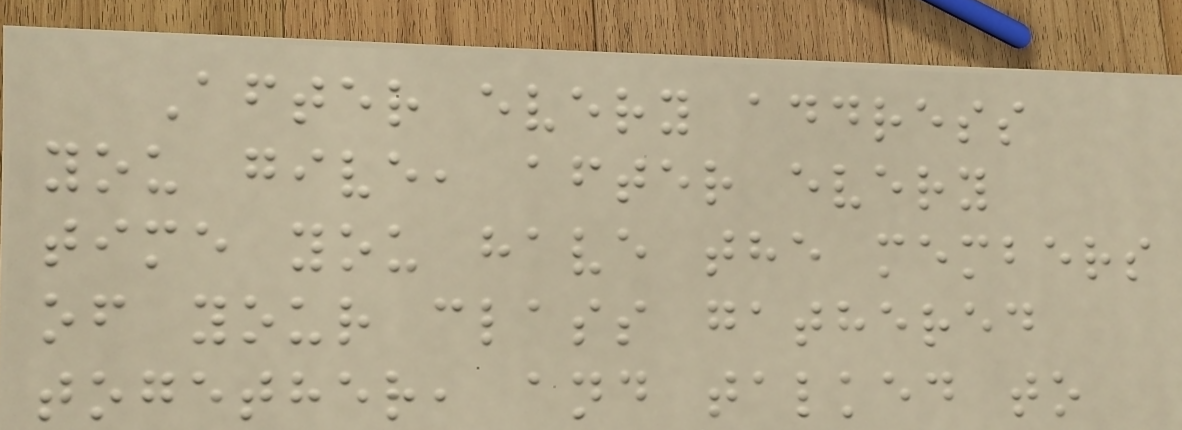After every address
you give, after every
time you have the members
of your class gathered
together, and talked to
